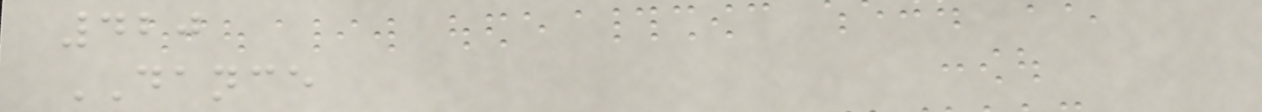420
DANCE
